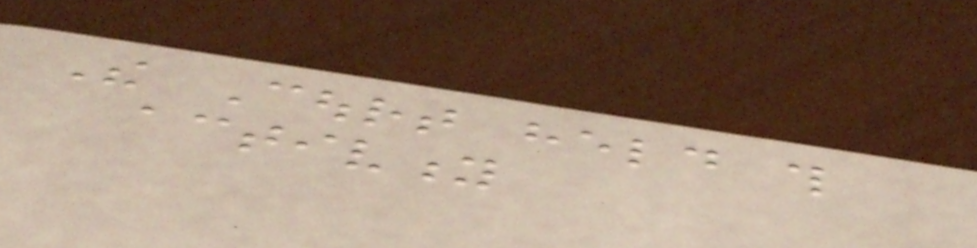The Court held this
activity
